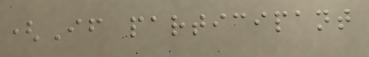(If participant
